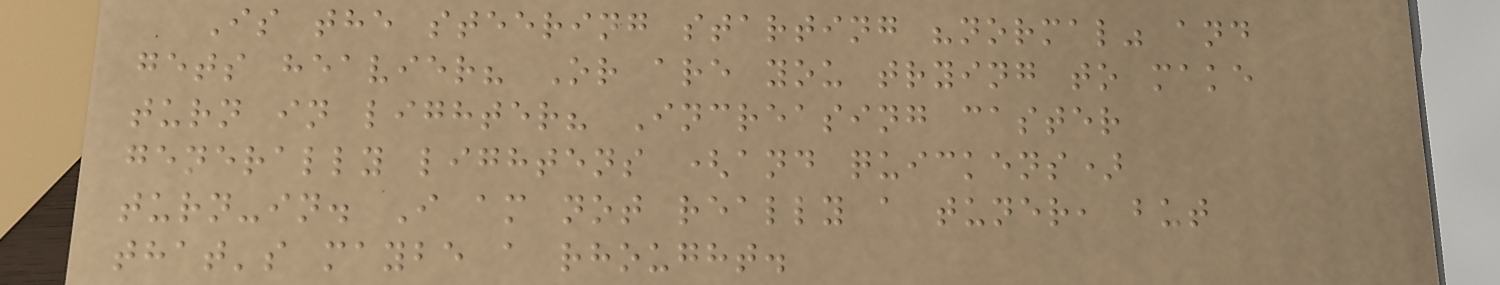Is the steering starting "normal" and
gets heavier? Or are you trying to make
turn in lighter? Increasing caster
generally lightens (and quickens)
turn-in. I am not really a tuner, but
that's maybe a rhought.
